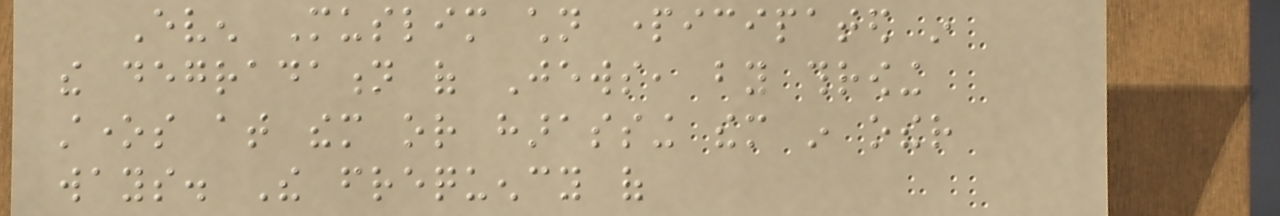Even Muslim children participated in
the degradation of Jews, by throwing
stones at them or harassing them in other
ways. The frequency of
